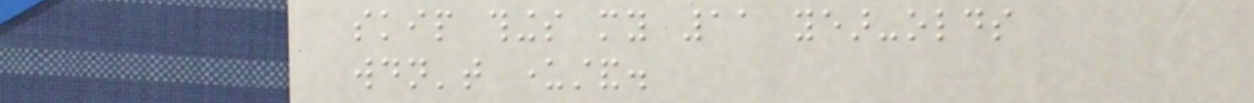skip things my 11 year-olds
wouldn't understand.
